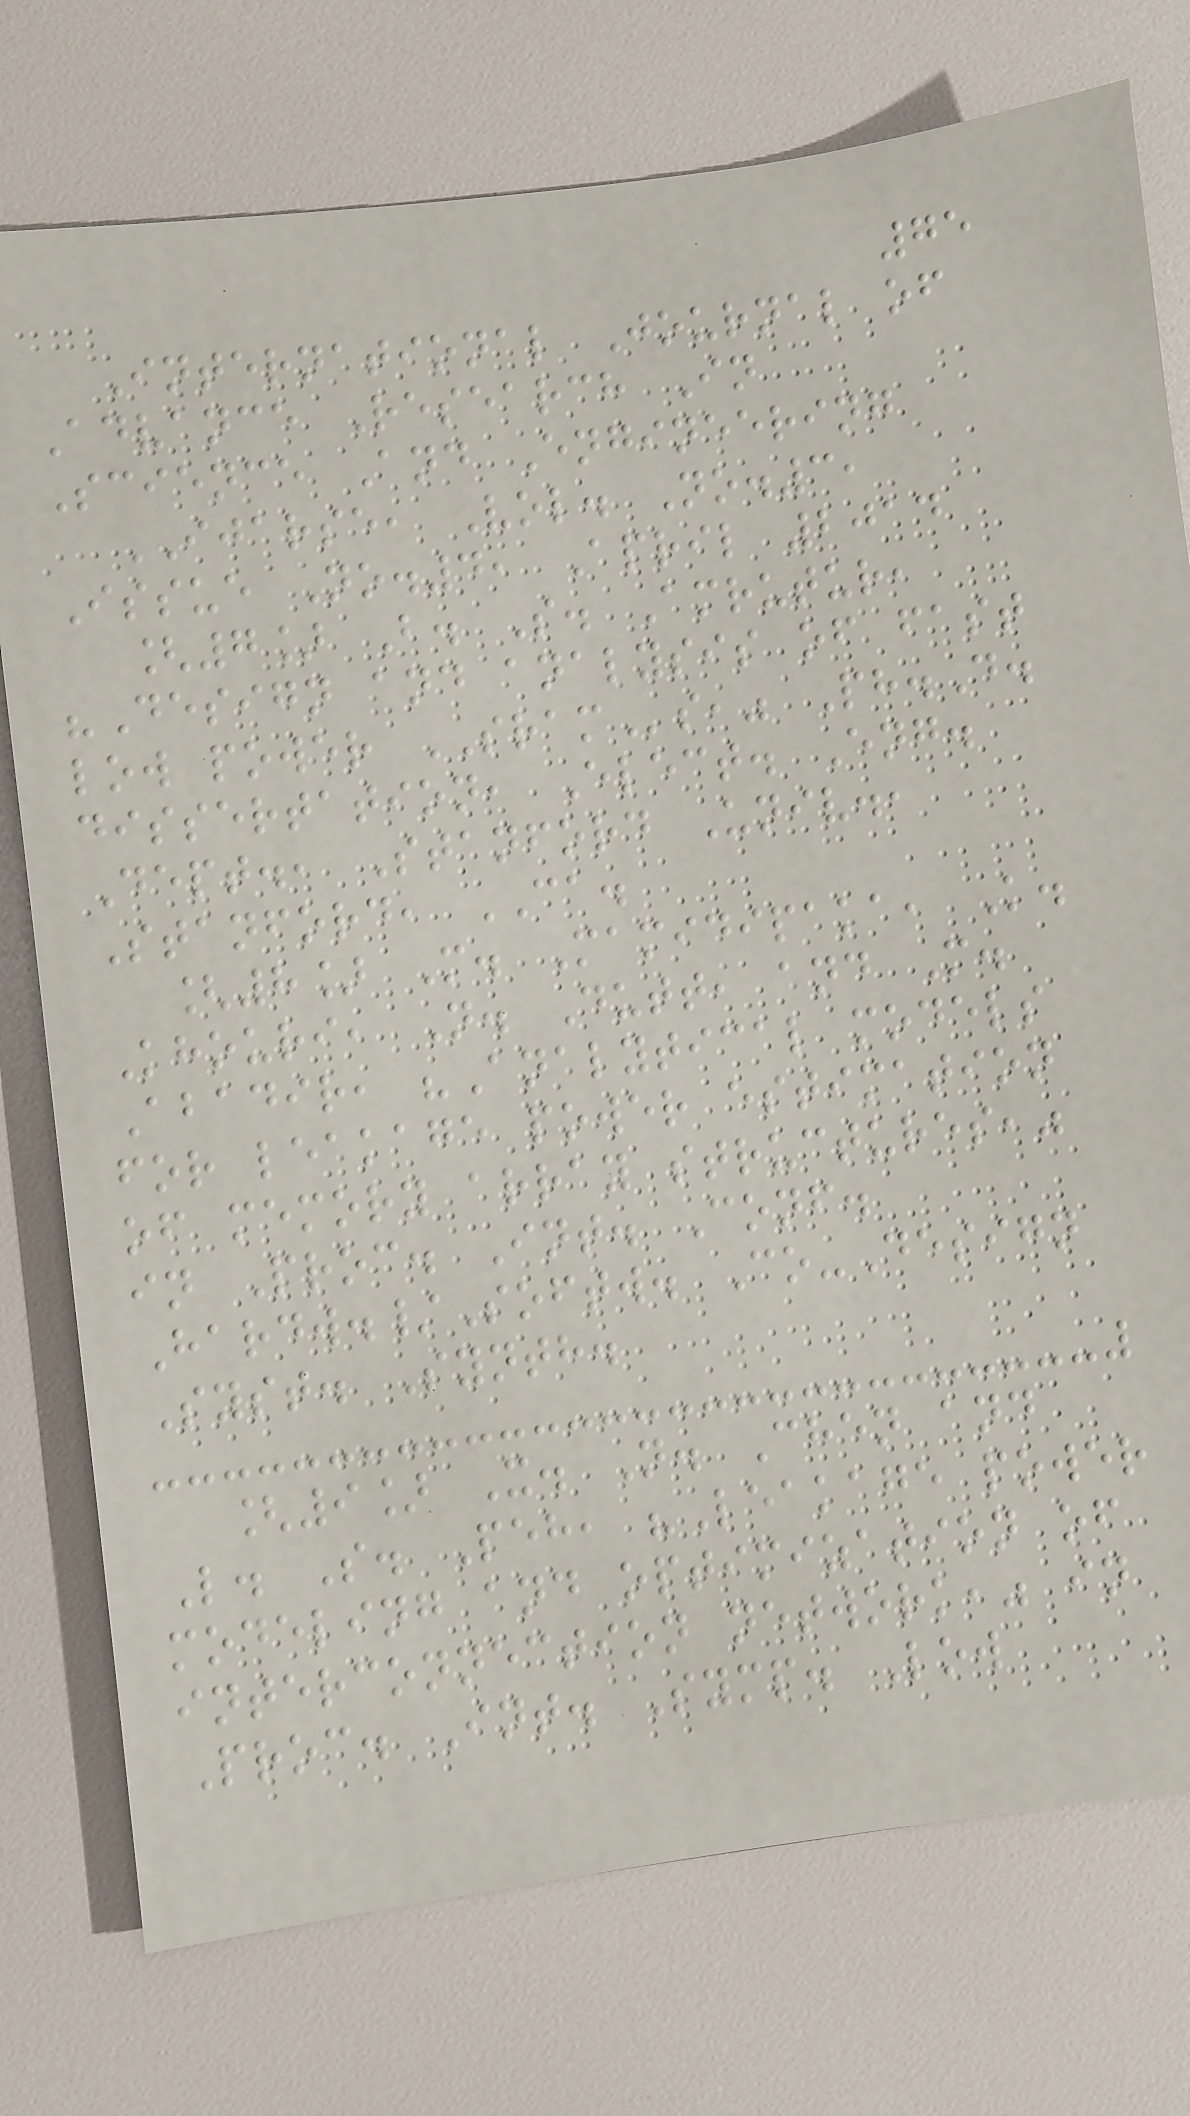75
International Journal of
Advance Research In
Science And Engineering
IJARSE, Vol. No.3,
Issue No.4, April 2014
[7] B. S. Amrutur,
"Design and analysis of fast
low power SRAMs," Ph.D.
dissertation, Elect. Eng.
Dept., Stanford Univ.,
Stanford, CA.
[8] M. Mamidipaka, K.
Khouri, N. Dutt, and M.
Abadir, "Analytical models
for leakage power estimation
of memory array structures,"
in Proc. Int. Conf.
Hardw./Softw. Co-Design
Syst. Synth.
[9] X. N. Chen and
L. S. Peh, "Leakage power
modeling and optimization of
interconnection network," in
Proc. Int. Symp. Low
